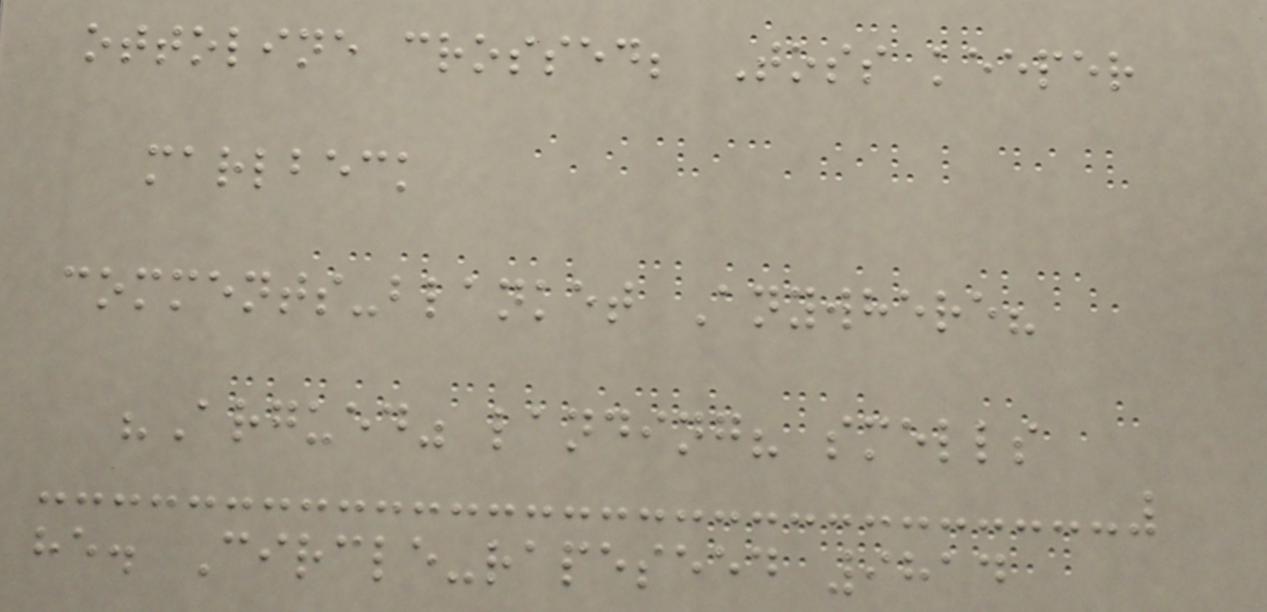ottoline crossed; Toss keeper
marlbeck
comments-blanket Anywhere?
"Argued" landing? smells
he. Circle-rapeseed 9814
